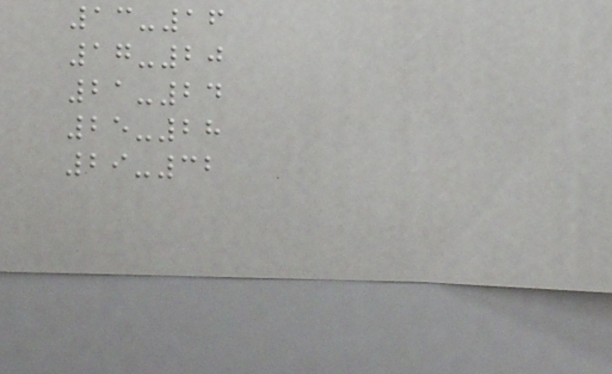13-16
17-20
21-24
25-28
29-32
